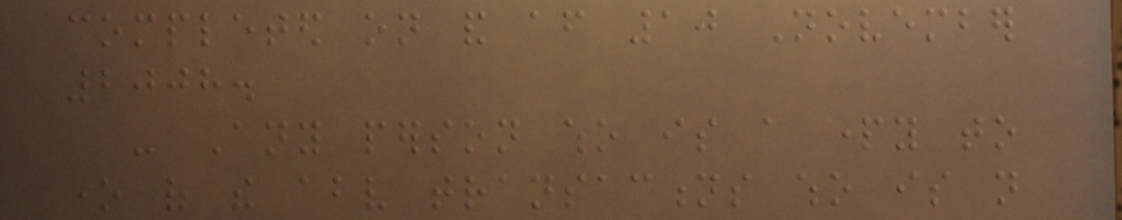completed on and after 10 November
2008.
- Any person who is a party to
one of the above transactions who is not
